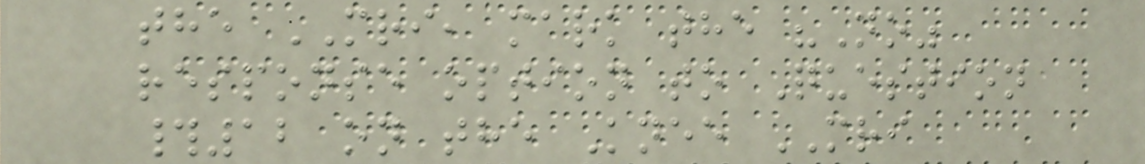the MRI, mark the "No"
response option to Question
#12 on the Knee MRI
